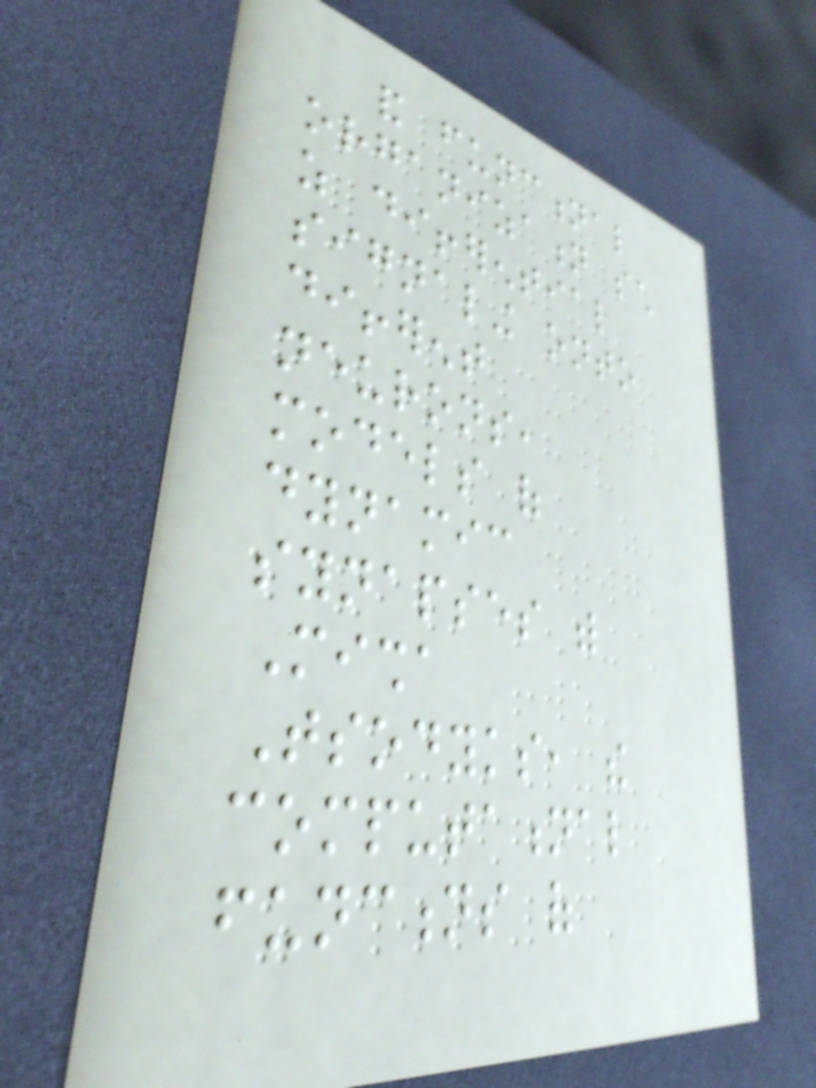and functional
organization such
as differential
signaling onto
different
neurons,
models of
dynamic
synapses with
Misha
Tsodyks, the
computational
functions of
